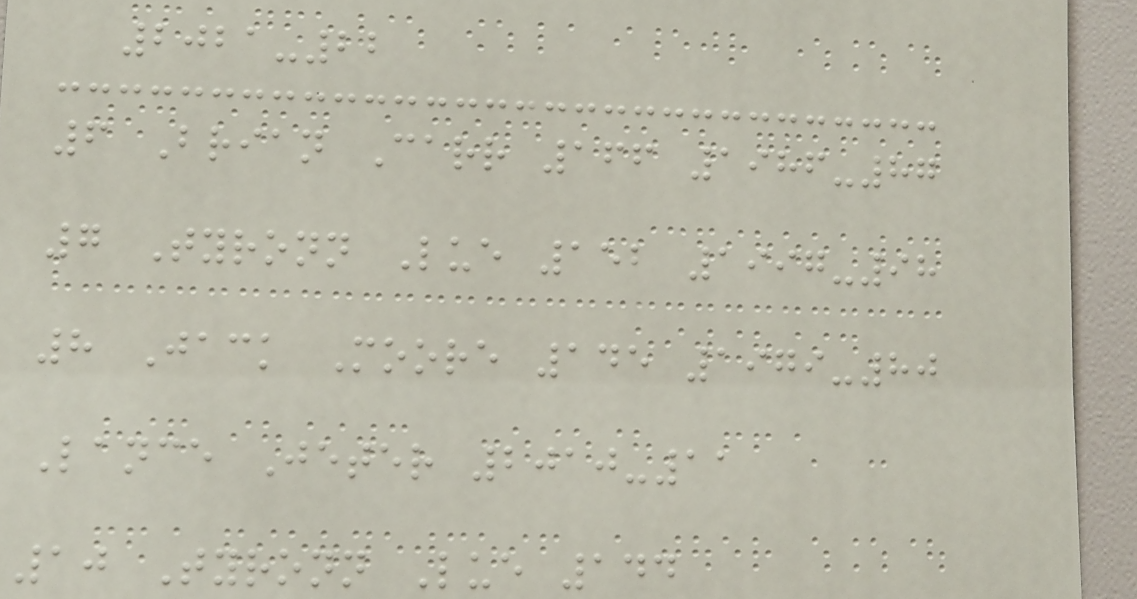2021-22
6 Brian Carr 166 1986-87
7 Tyronn Lue 152 1997-98
8 Jack Moore 145 1979-80
Lance Jeter 2010-11
10 Tyronn Lue 144
